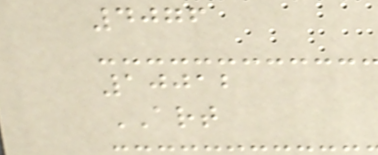4076
10012
ART
